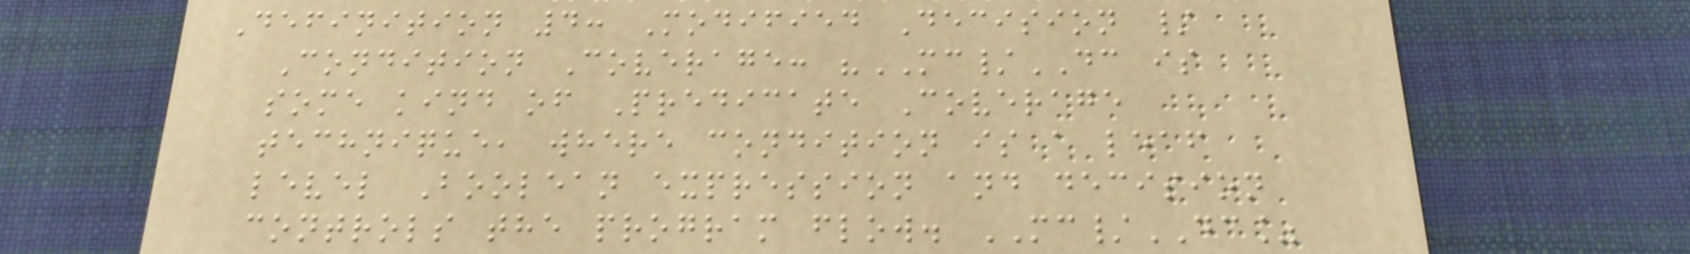Definition 4: Modified Decision /
Condition Coverage: "MC/DC is
some kind of Predicate Coverage
technique, where condition is a leaf
level Boolean expression and decision
controls the program flow. MC/DC%
